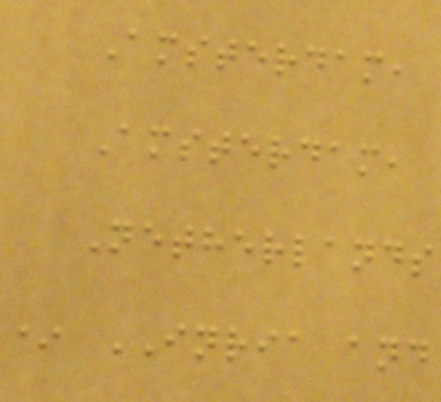Amsterdam,
Amsterdam,
Netherlands
* INRIA and
